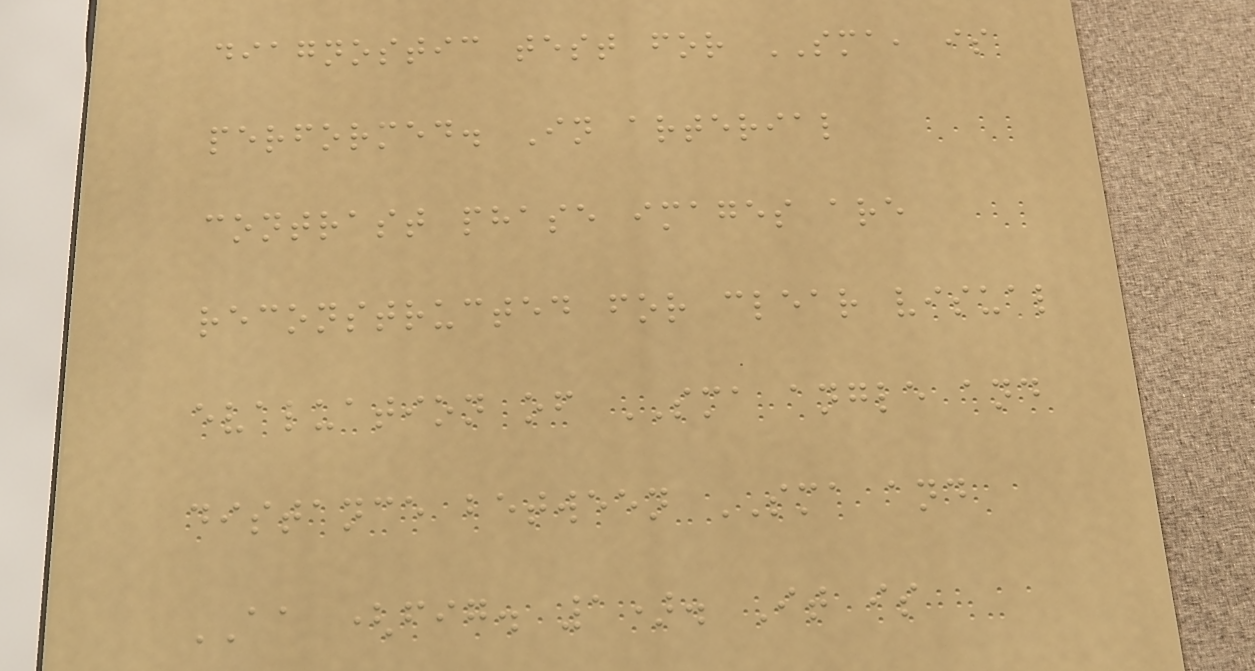diagnostic test for SMA, is
performed. In arterial
contrast phase images are
reconstructed for clear visual
evaluation of SMA angle and
distance between SMA and
AA (fig. 1). It is
